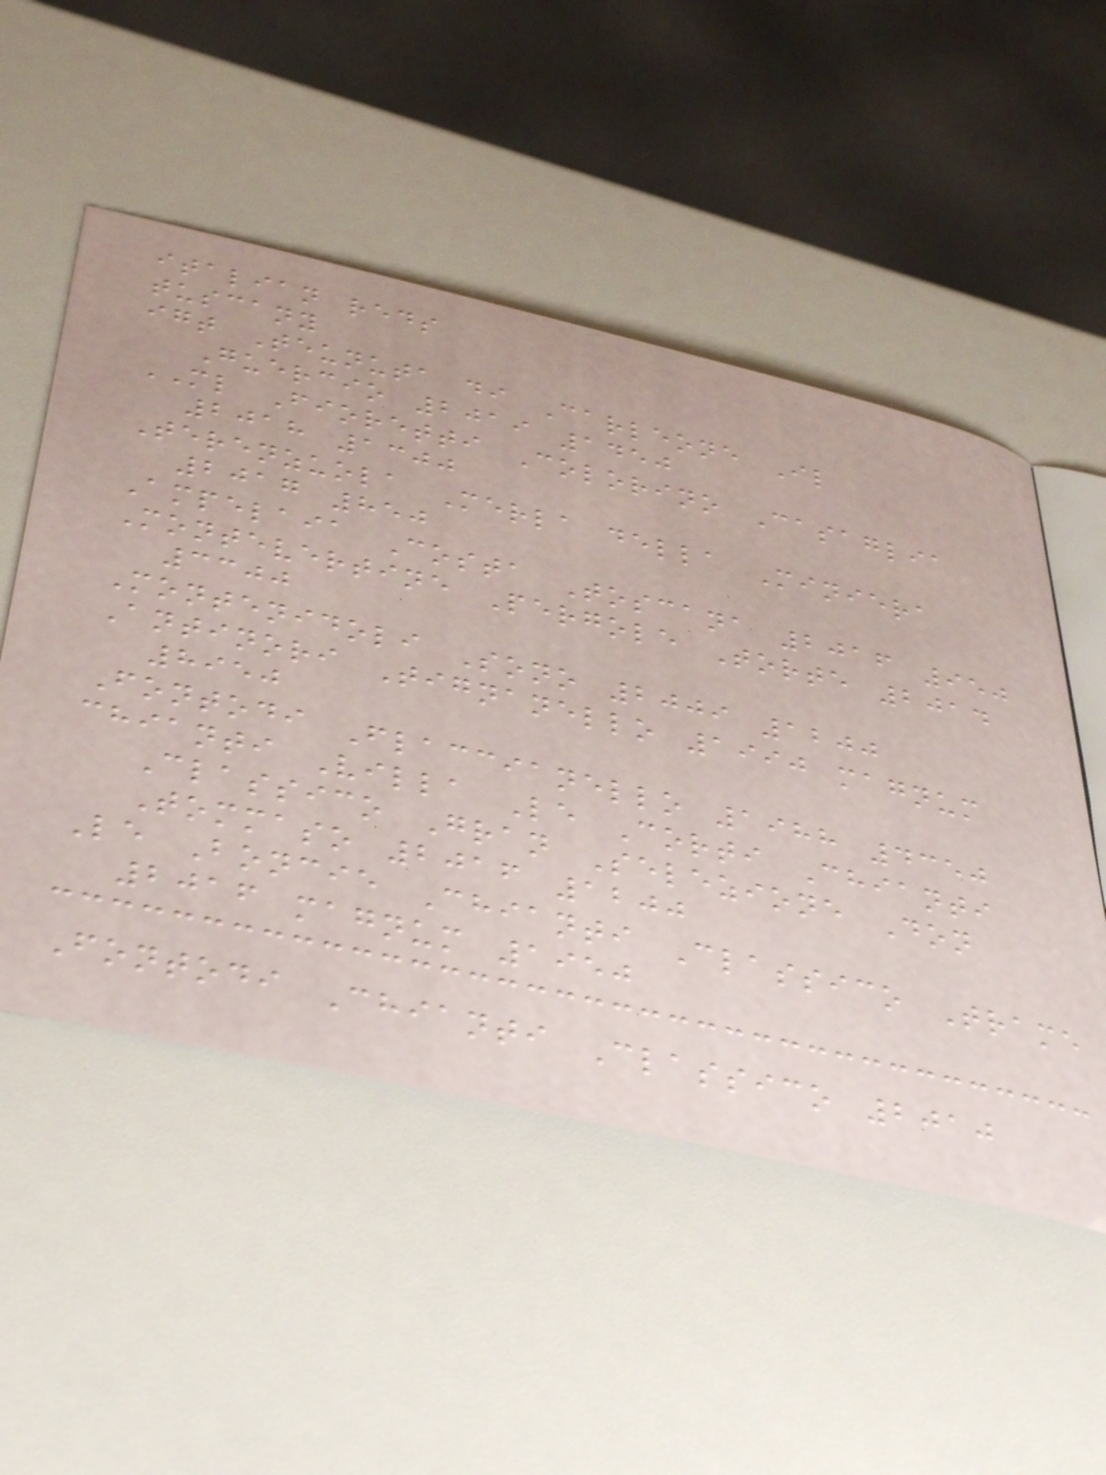italian reds
tuscany
igt Teunuta di Carleone Il
Guercio 2019 1450
ML Fioretti Colorino Casaglia
2018 1300
Terenzuola Merla della Miniera
2017 850
Ampelaia Costa Toscana 2016 950
Montevertine Pergole Torte 2014
3300
Montenidoli Sono 2009 1200
Antinori Tignanello 1990 magnum
8950
Fontodi Flaccianello 1988 4350
chianti Villa Le Corti Chianti
Classico Gran Selezione Don
Tommaso 2016 1200
Le Boncie Chianti Classico Trame
2016 magnum 1950
Fontodi Chianti Classico 2010
